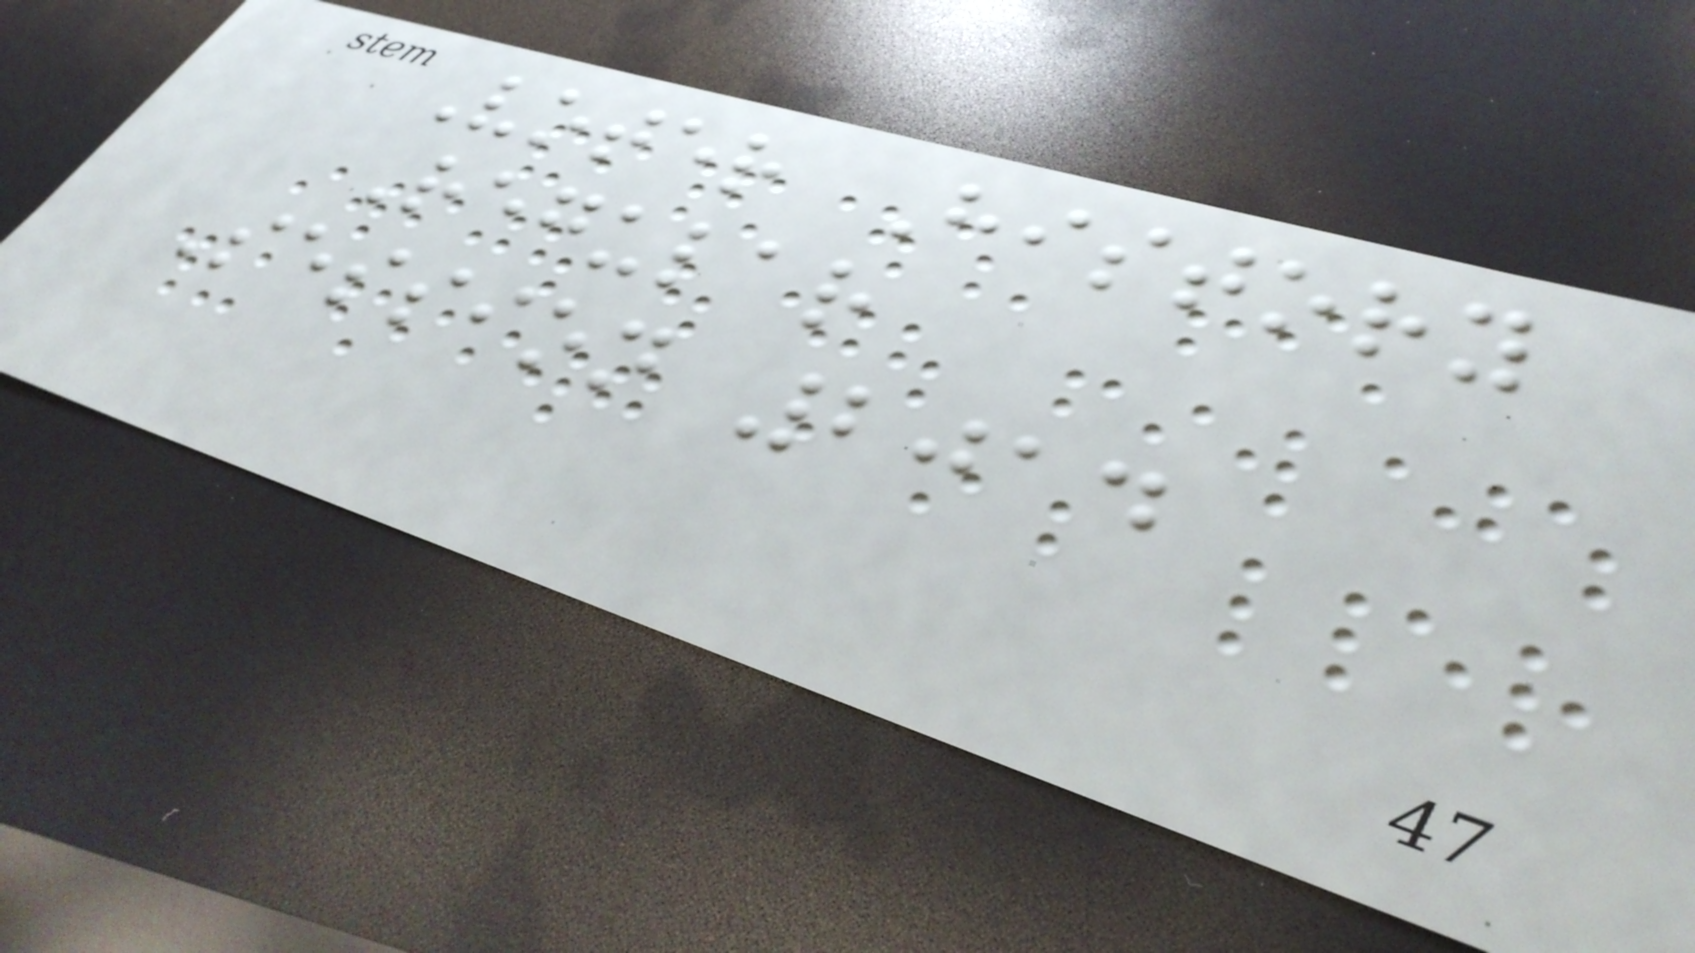Voter History
Regular
Session 2014
